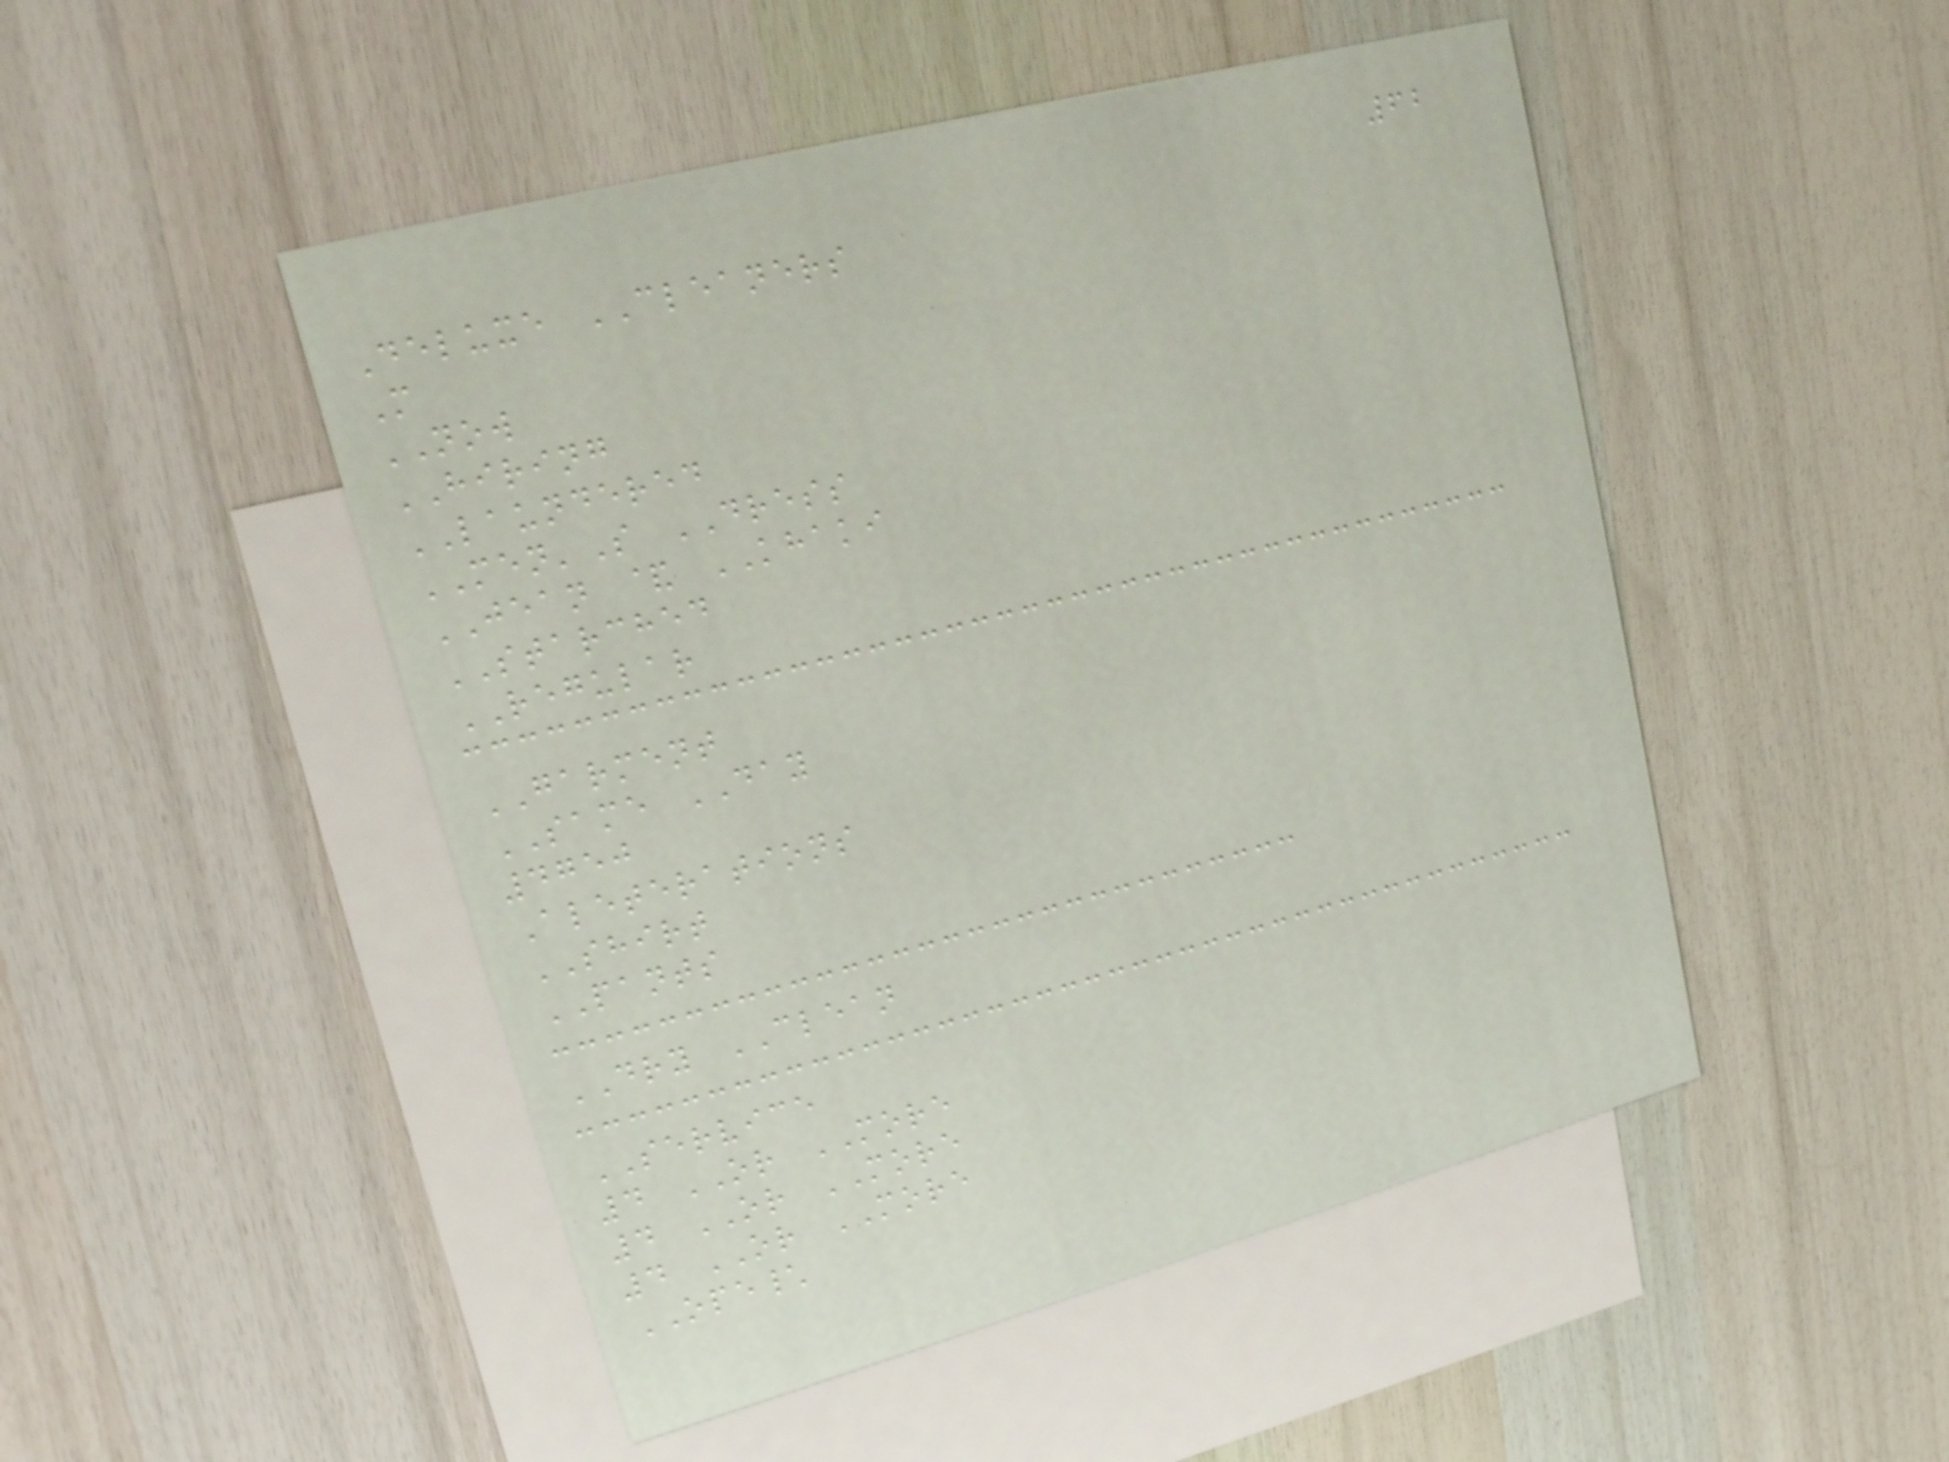62
Deluxe CLEANERS
M
NOW
HIRING
LAUNDERED
MEN'S DRESS
JEAN & KHAKI
STARCHED
REGULAR
GARMENT
SAME DAY
4750
Aleterations
SHIRT
PANTS
DRY CLEAN
SERVICE
4 OR MORE
4 OR MORE
4 OR MORE
OPE\
